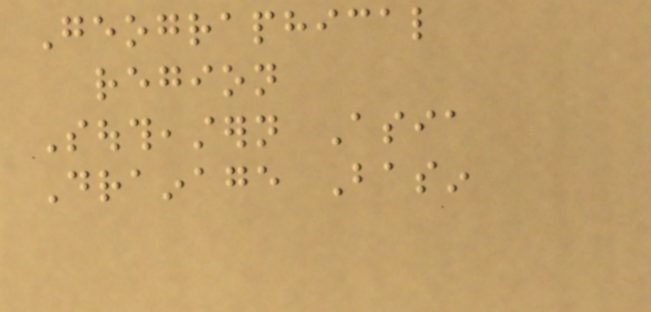Geographical
region
Southeastern Asia
Drainage Basin
